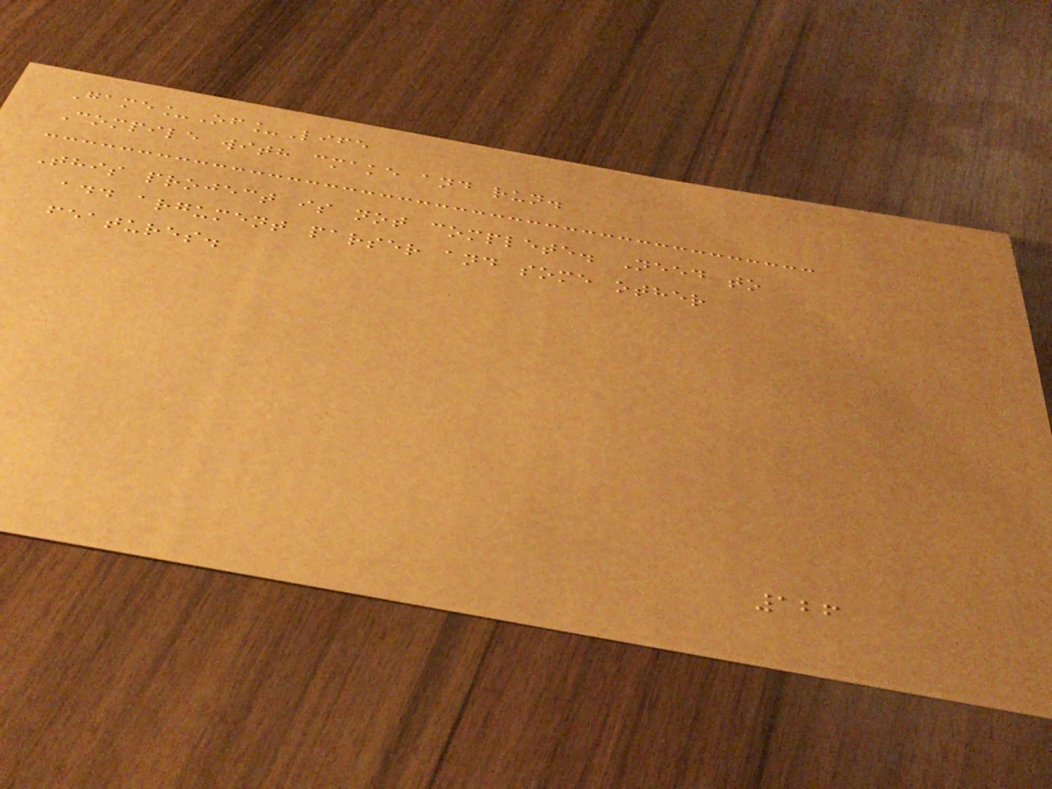Game_Of_Life
Compile with cmake and run.
This project is not complete. Need to
add argument parser and some other
features.
126
